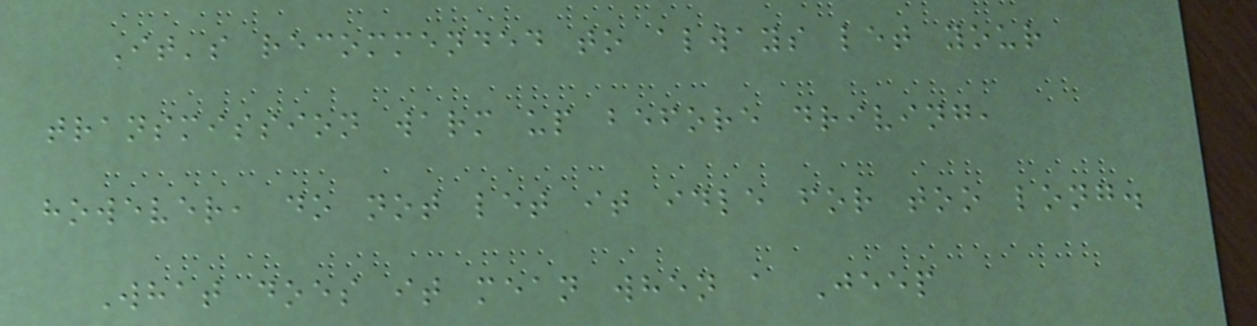It's recommended to always let your
transmission warm up before driving,
however, do not let it idle for too long.
What does it mean when a Jeep
